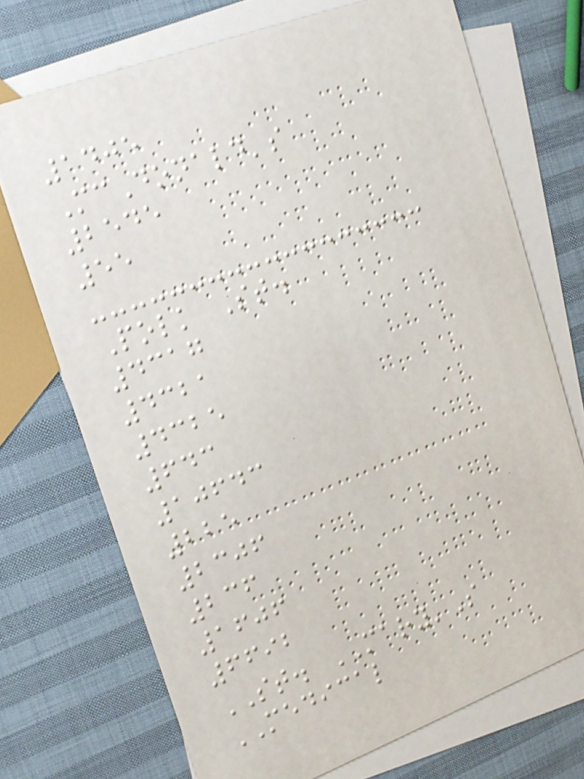1405
McDonald's
2545
55
Polk St.
4317
4321
4325
643
10643
225
2306
236
1606
6692
ST. MARY'S
MEDICAL
